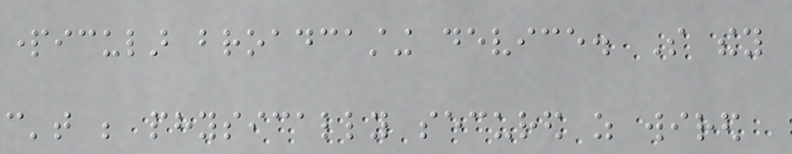particular broadcasting device. So they
can't be physically secured as wired
